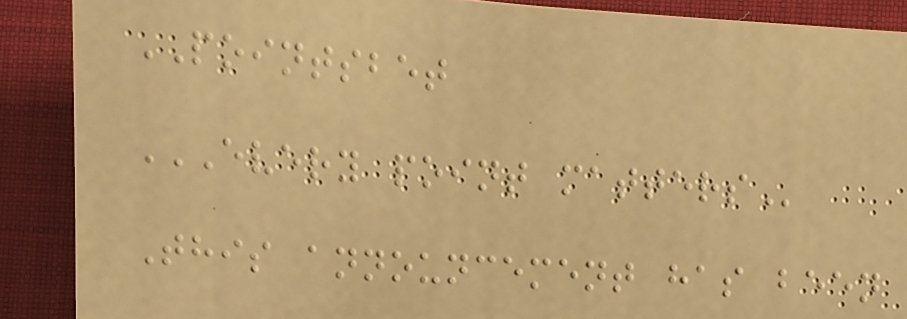POINTSBET
EVERY POINT MATTERS
This announcement has been
